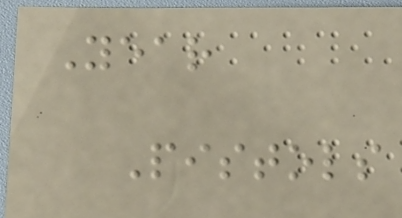Year
Pistols
